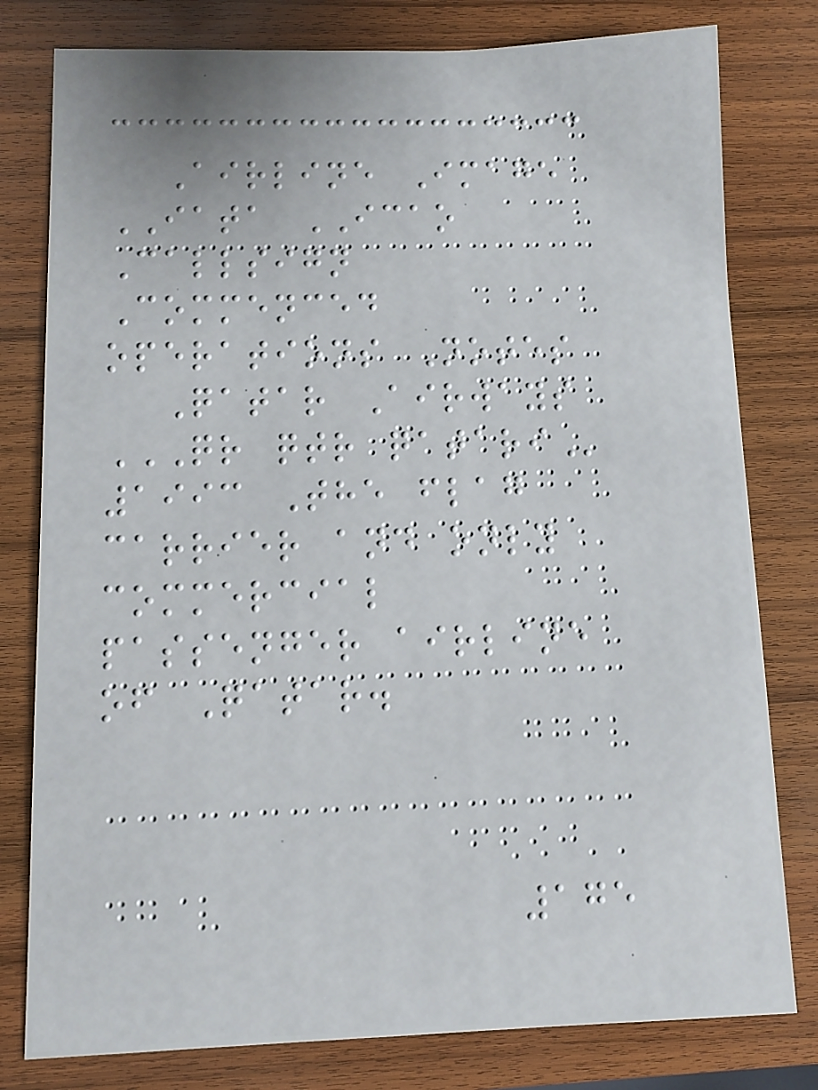Airline Image
IATA ICAO
Callsign
Commenced
operations Notes
Qatar Airways
QR QTR QATARI
1993 The flag
carrier and only
commercial
passenger airline
of Qatar.
175
